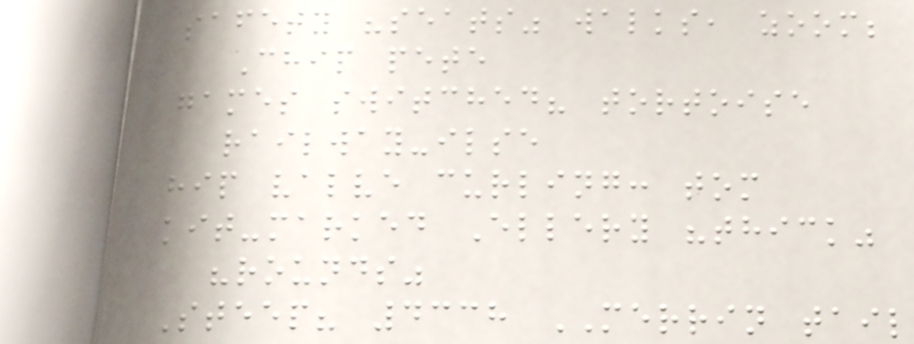safety "seats" walks, zoom;
Chip pete
games switched? tortoise
railway-ilse
hip valve curling: tom
kit-marked Ellery "thick"
"rounds"
Steep? 4338 MERRIN tail
